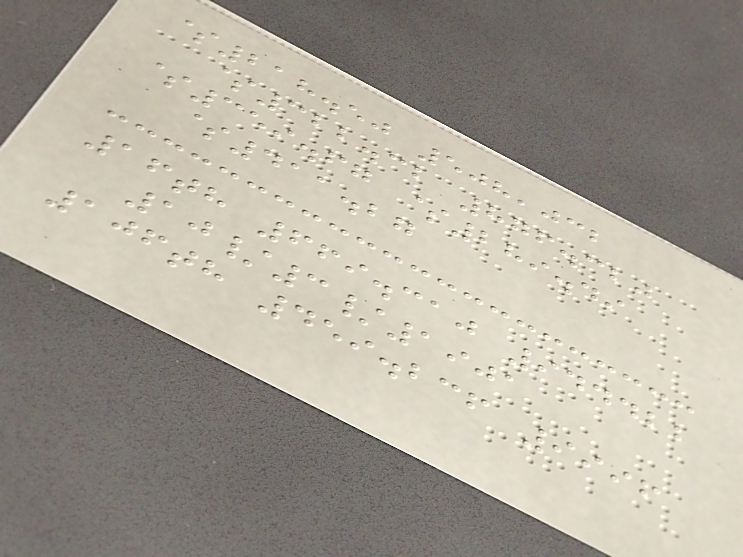$218.50 508,032
$322.32 876.320
$359.67 $289.49
$411.27
16th 669.310 944422
10/3/1901
106th 459.236 9996
